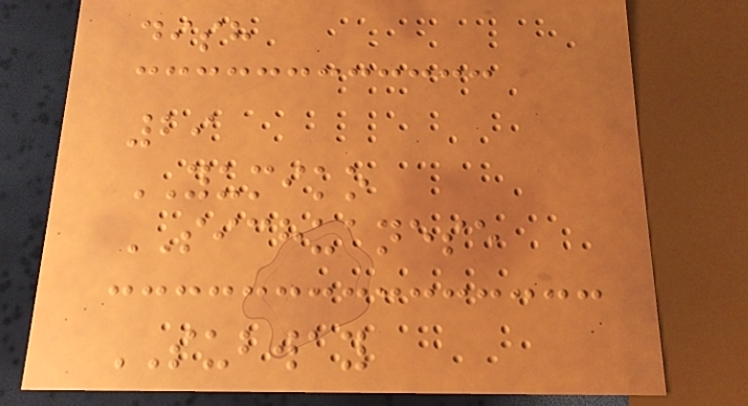dish
29
YUMIKO
SICHUANESE
SUBWAY
